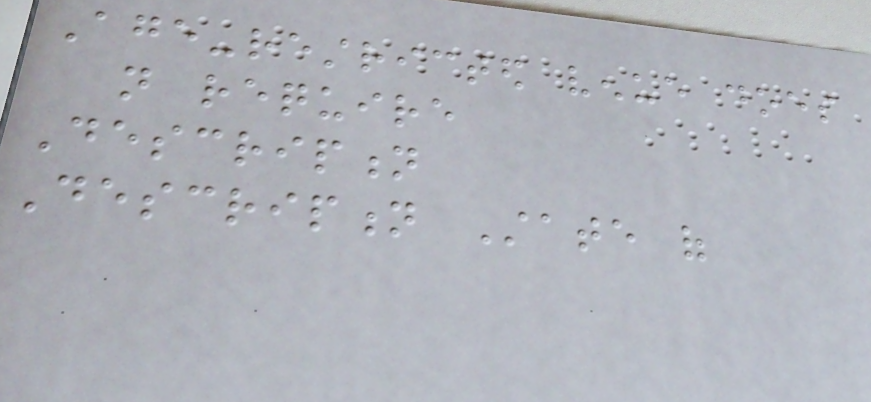Age-restricted venue does
not require
Description
Description State of
